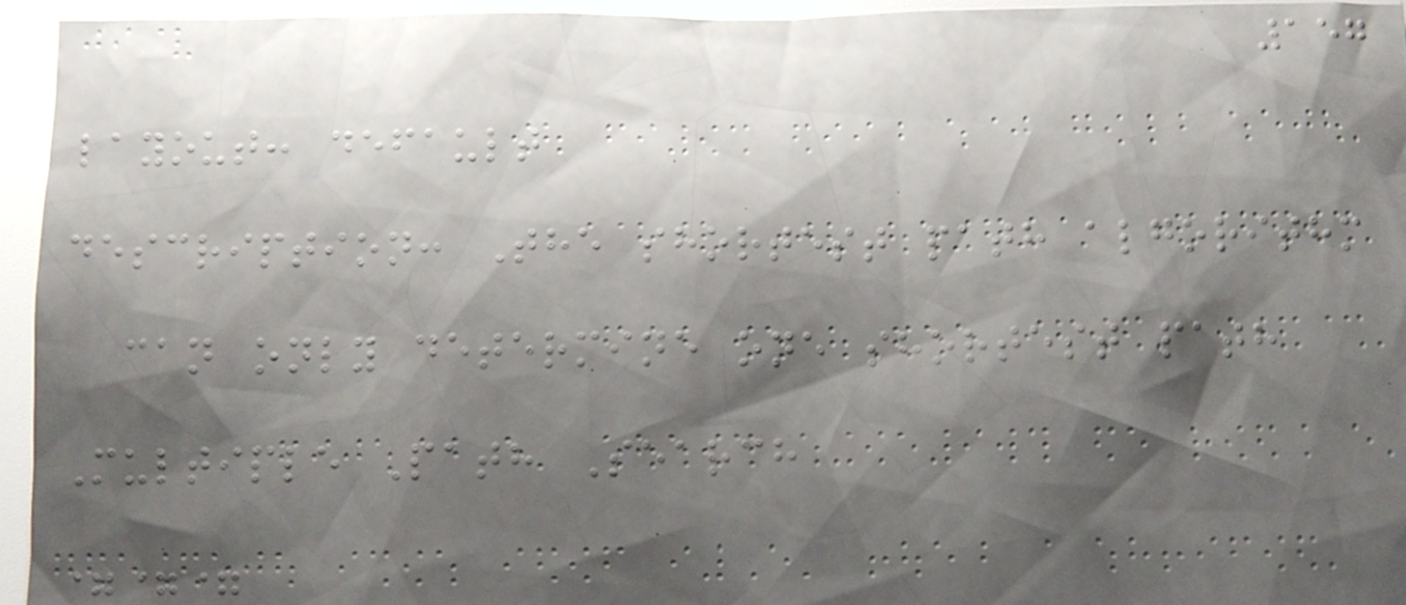157
layout: default
description: The shortest path algorithm
can only determine one shortest path
Multiple Path Search
===
